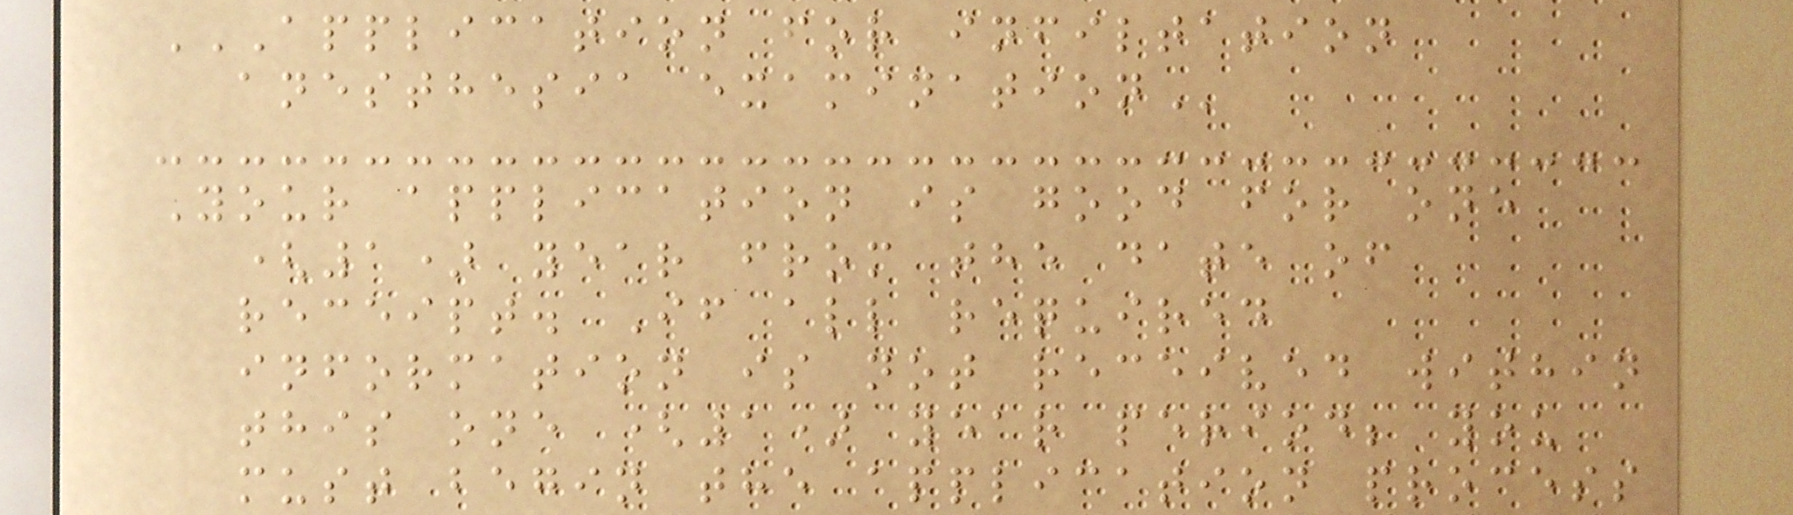APPLICATION FOR INFILTATION
ANESTHESIA EXAMINATION
Your application is good for one
(1) year from the date of
receipt. If all required
information is not received within
this one (1) year period; you
must begin the application process
